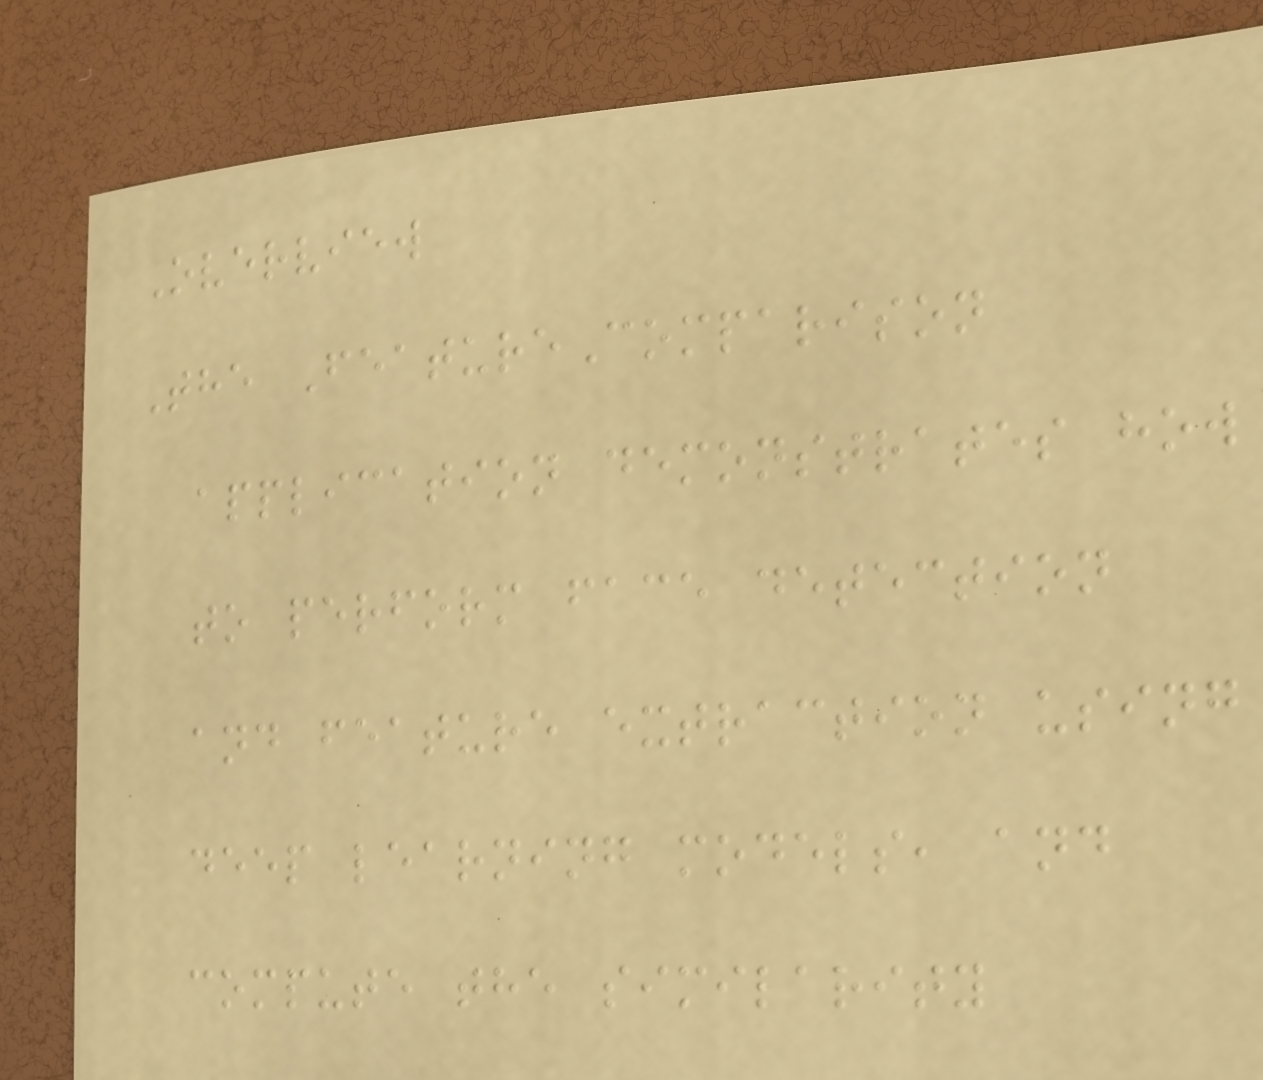Overview
The FeatureComparison
application demonstrates how
to perform face detection
and feature extraction using
deep learning models, and
compute the similarity
